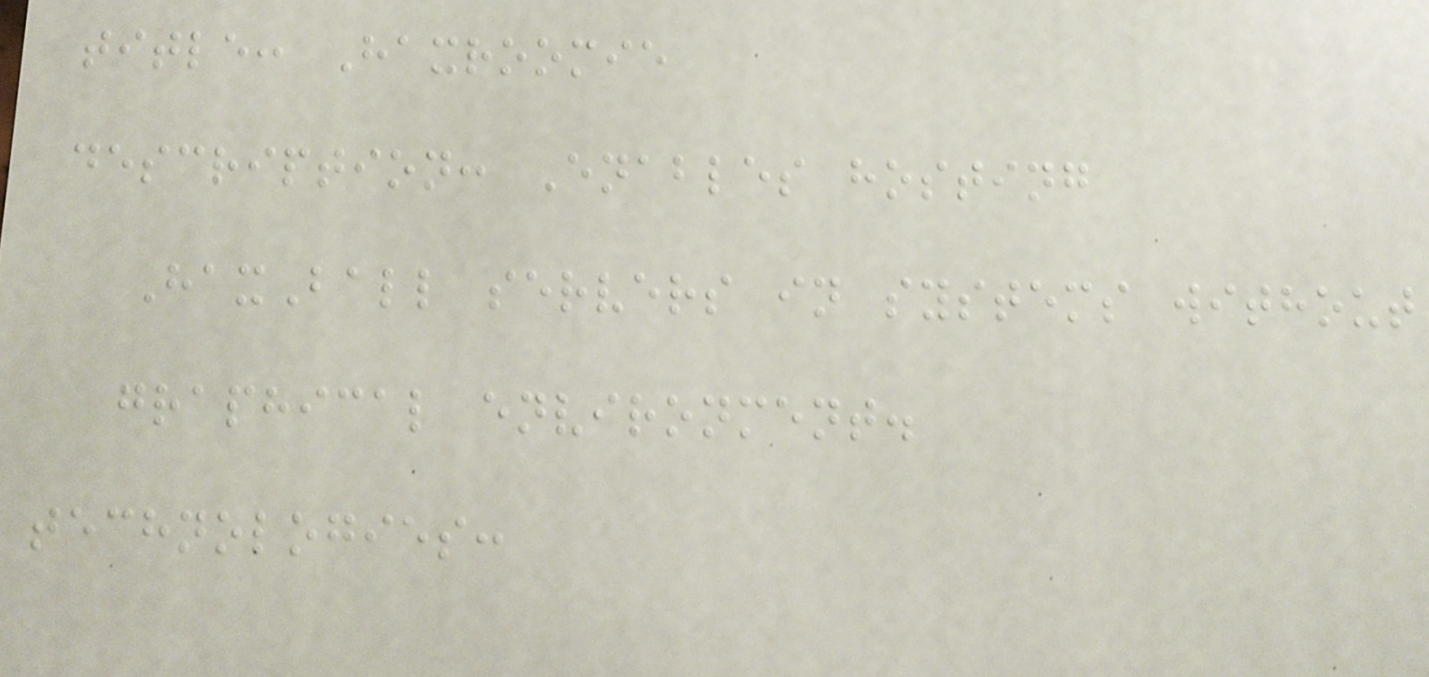title: Haxroomie
description: Enables hosting
HaxBall servers in systems without
graphical environment.
technologies:
